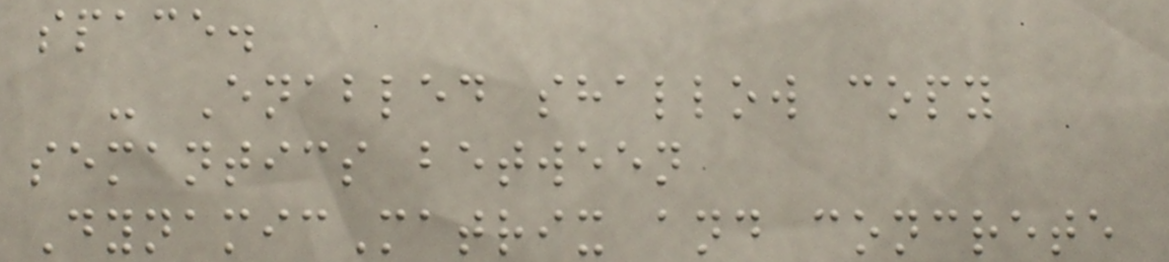space.
- Enabled shallow copy
semantics between
DynamicMatrix and concrete
